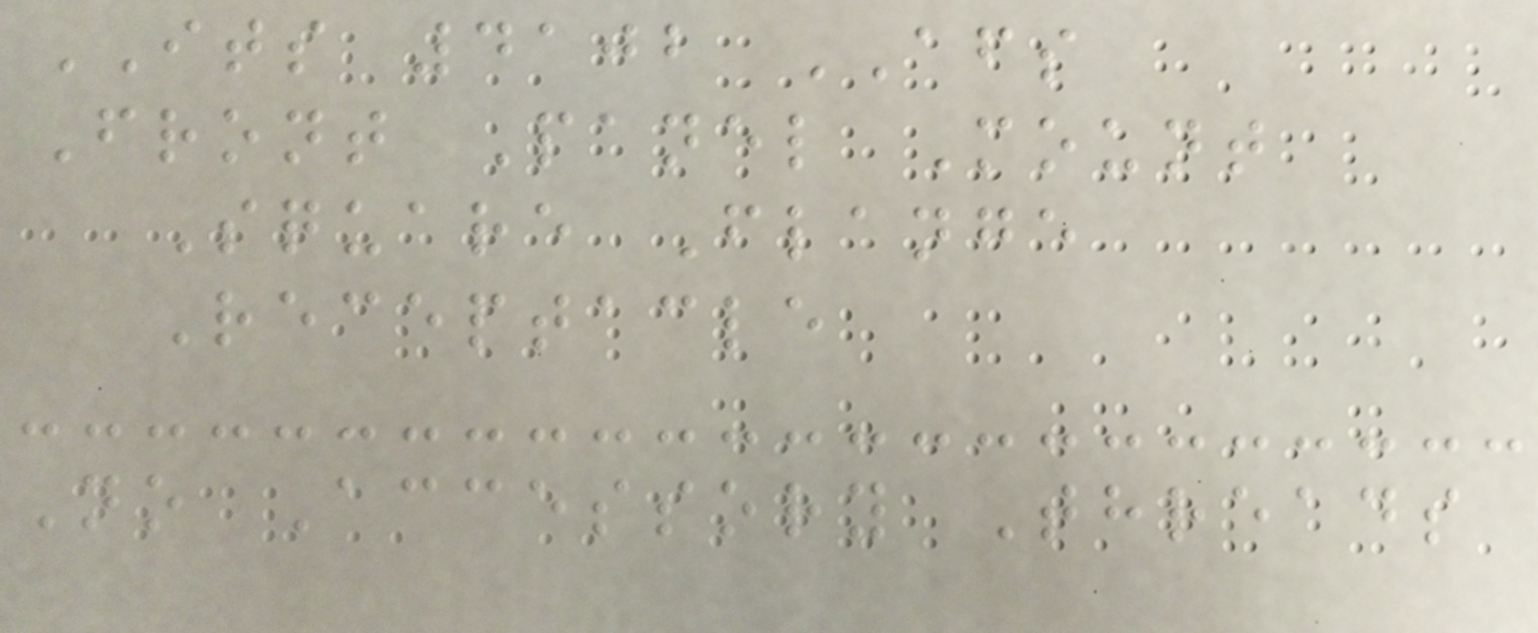ITS 4102 AFS
Front Panel Mount
Square Flange
Receptacle
No Accessory Threads
